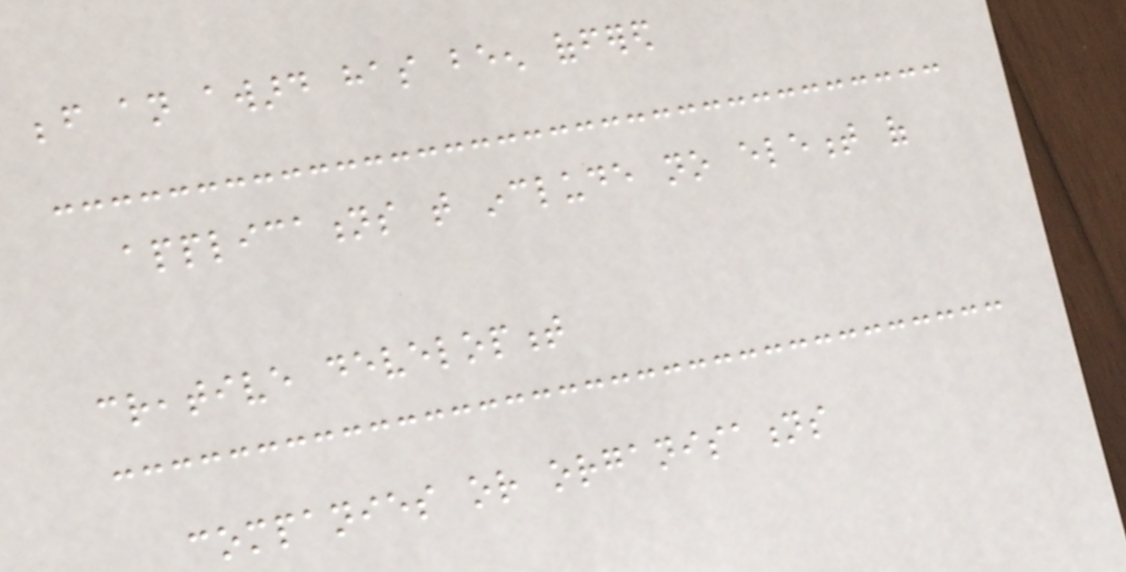before an award has been offered
applications that include no element of
creative development
companies or organisations
